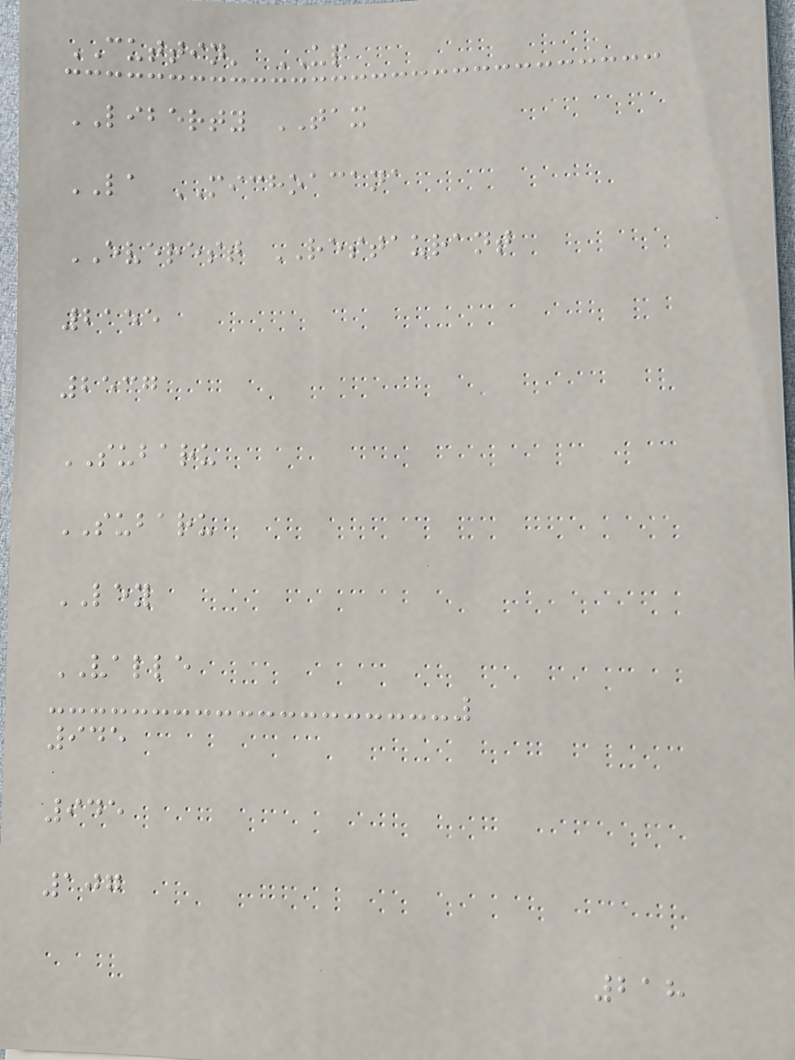CUTTIN' UP
LIBERTY TAX
LA MICHOACANA
EVEREST RESTAURANT
2155
2537
SUBARU
SUBARU
LEY
VALLE
945
945
107
218
